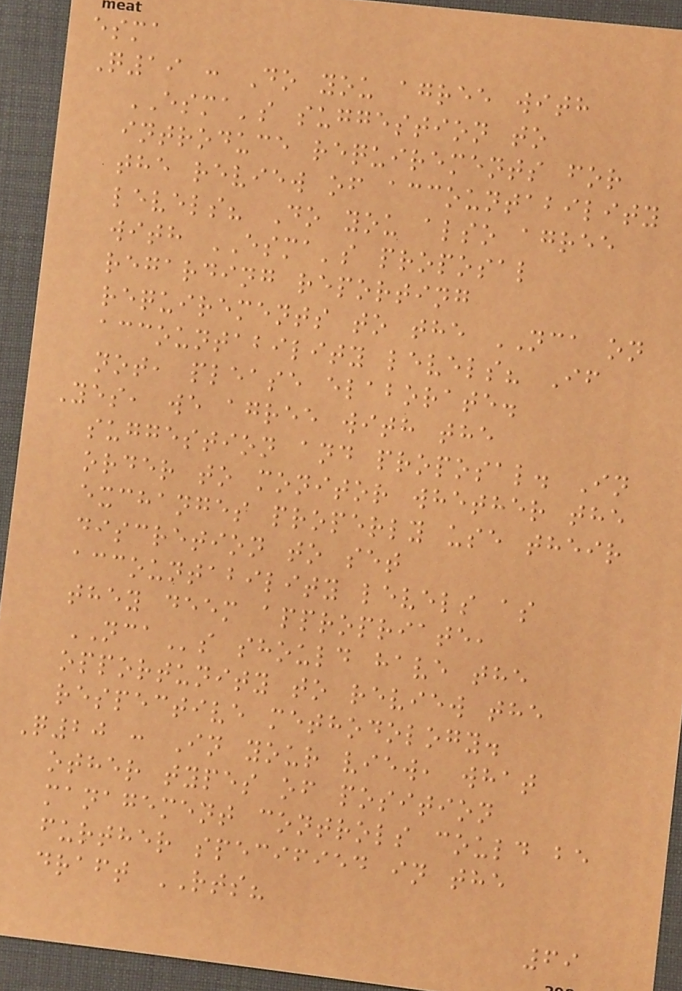esma
Q19 : Do you agree with
ESMA's suggestion to
introduce requirements for
the review of accountability
levels? Do you also agree
with ESMA's proposal
regarding reporting
requirements to the NCA on
accountability levels? If
not, please elaborate.
Yes, we agree with the
suggestion and proposal. In
order to monitor whether the
exchanges properly use their
discretion to set
accountability levels as
they deem appropriate,
NCAs should have the
opportunity to review the
respective methodology.
Q20 : In your view, what
other types of position
management controls could be
further specified in the
draft RTS?
69
